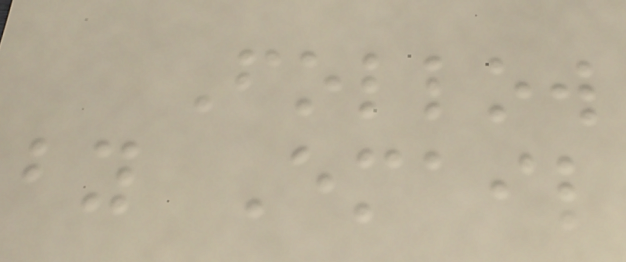Follow
by Email
